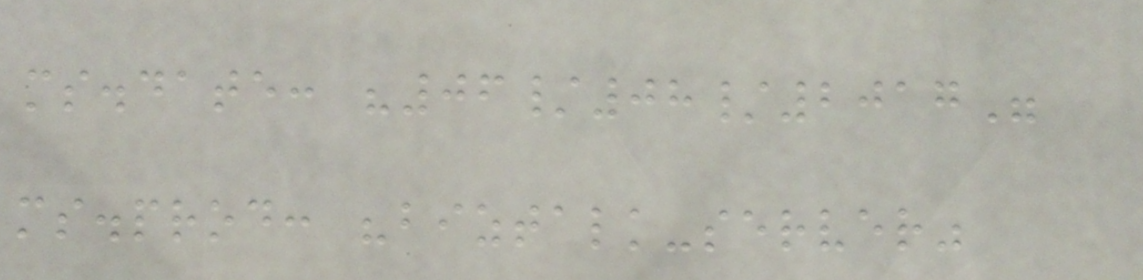ms.date: "06/08/2017"
ms.prod: "biztalk-server"
